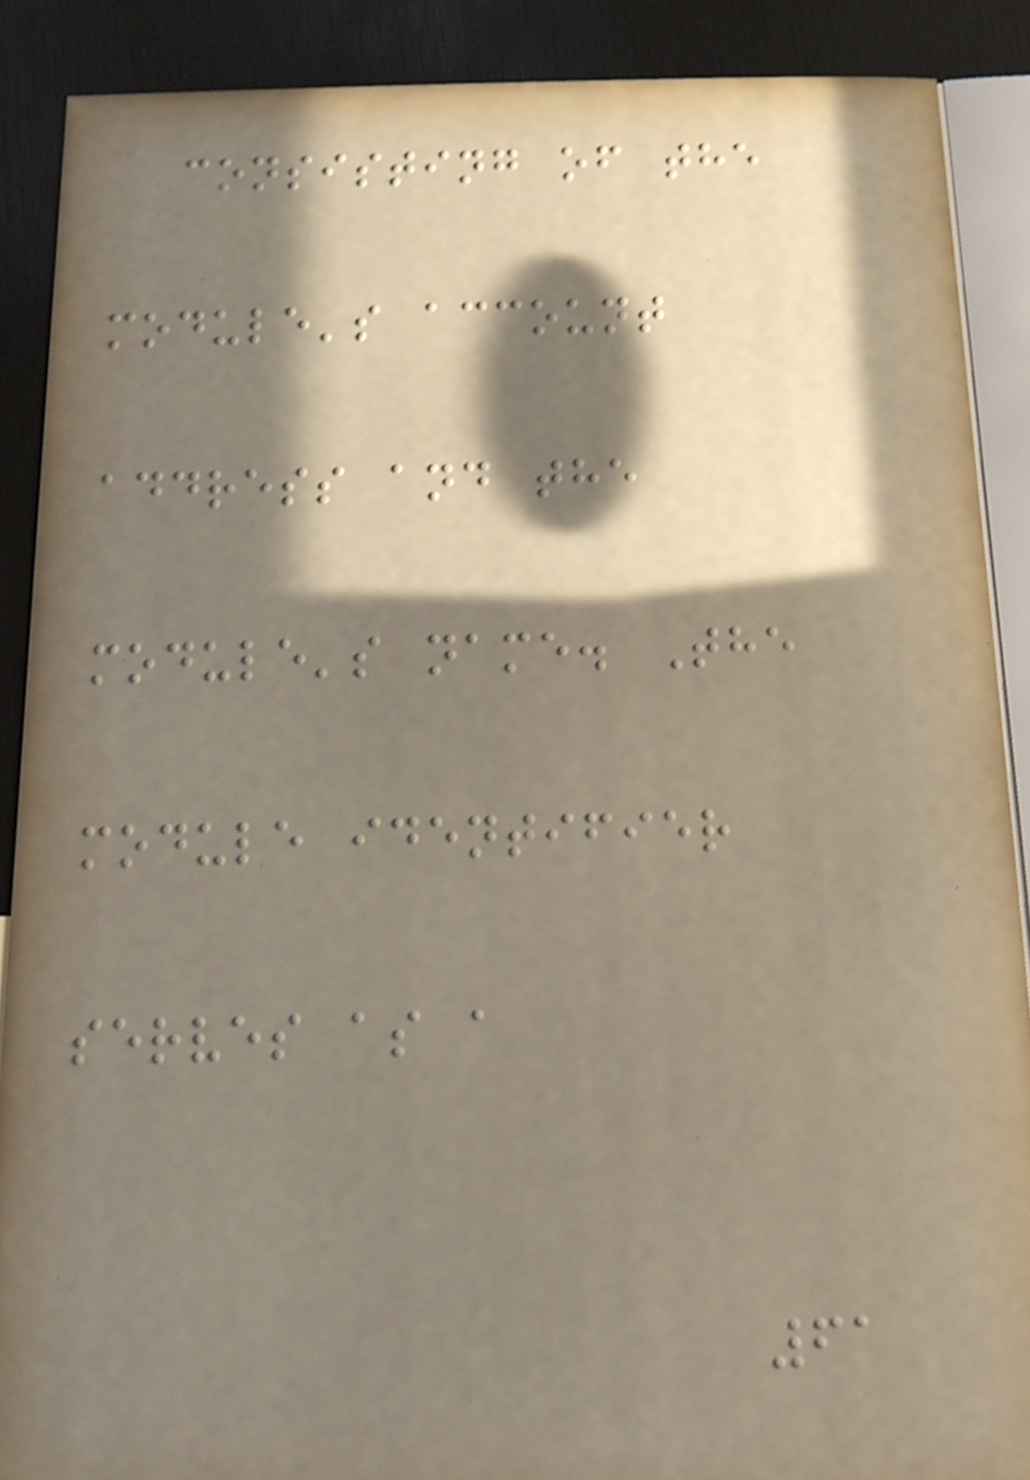consisting of the
module's account
address and the
module's name. The
module identifier
serves as a
61
